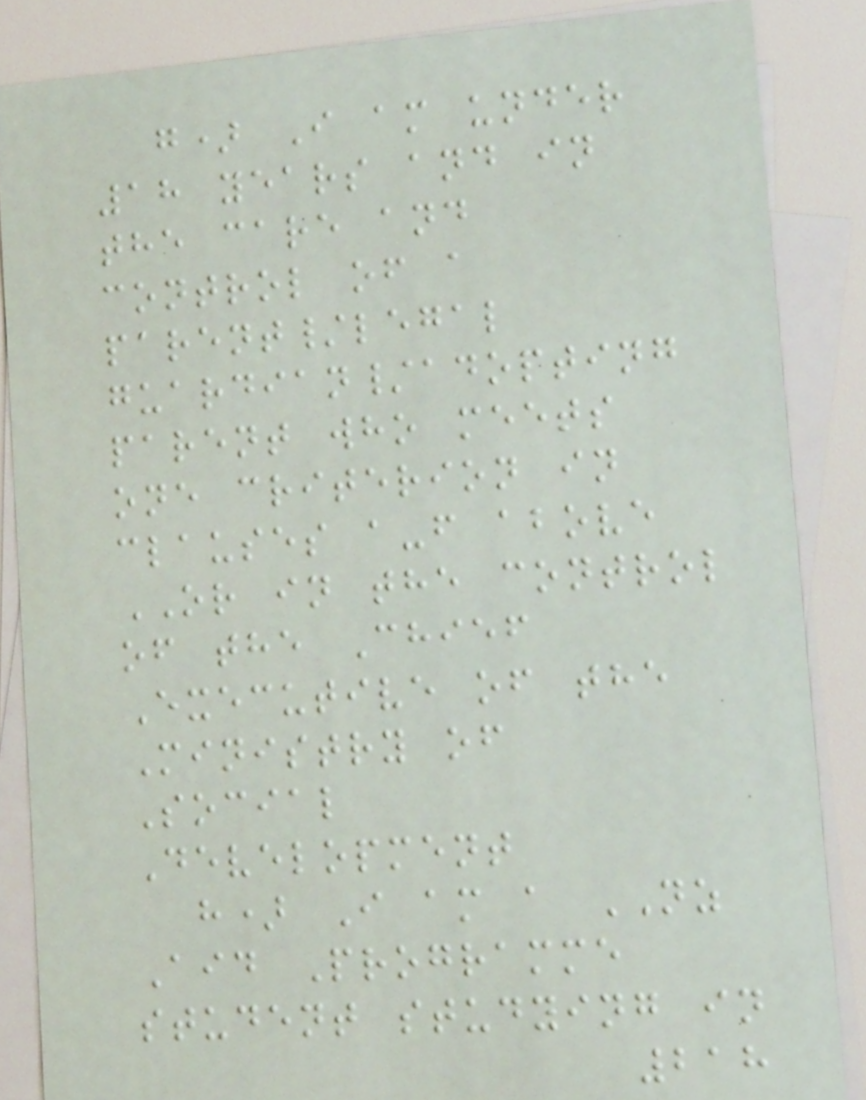g) I am under
18 years and in
the care and
control of a
parent/legal
guardian/adopting
parent who meets
one criterion in
clauses a-f above
OR in the control
of the Chief
Executive of the
Ministry of
Social
Development
h) I am a NZ
Aid Programme
student studying in
218
